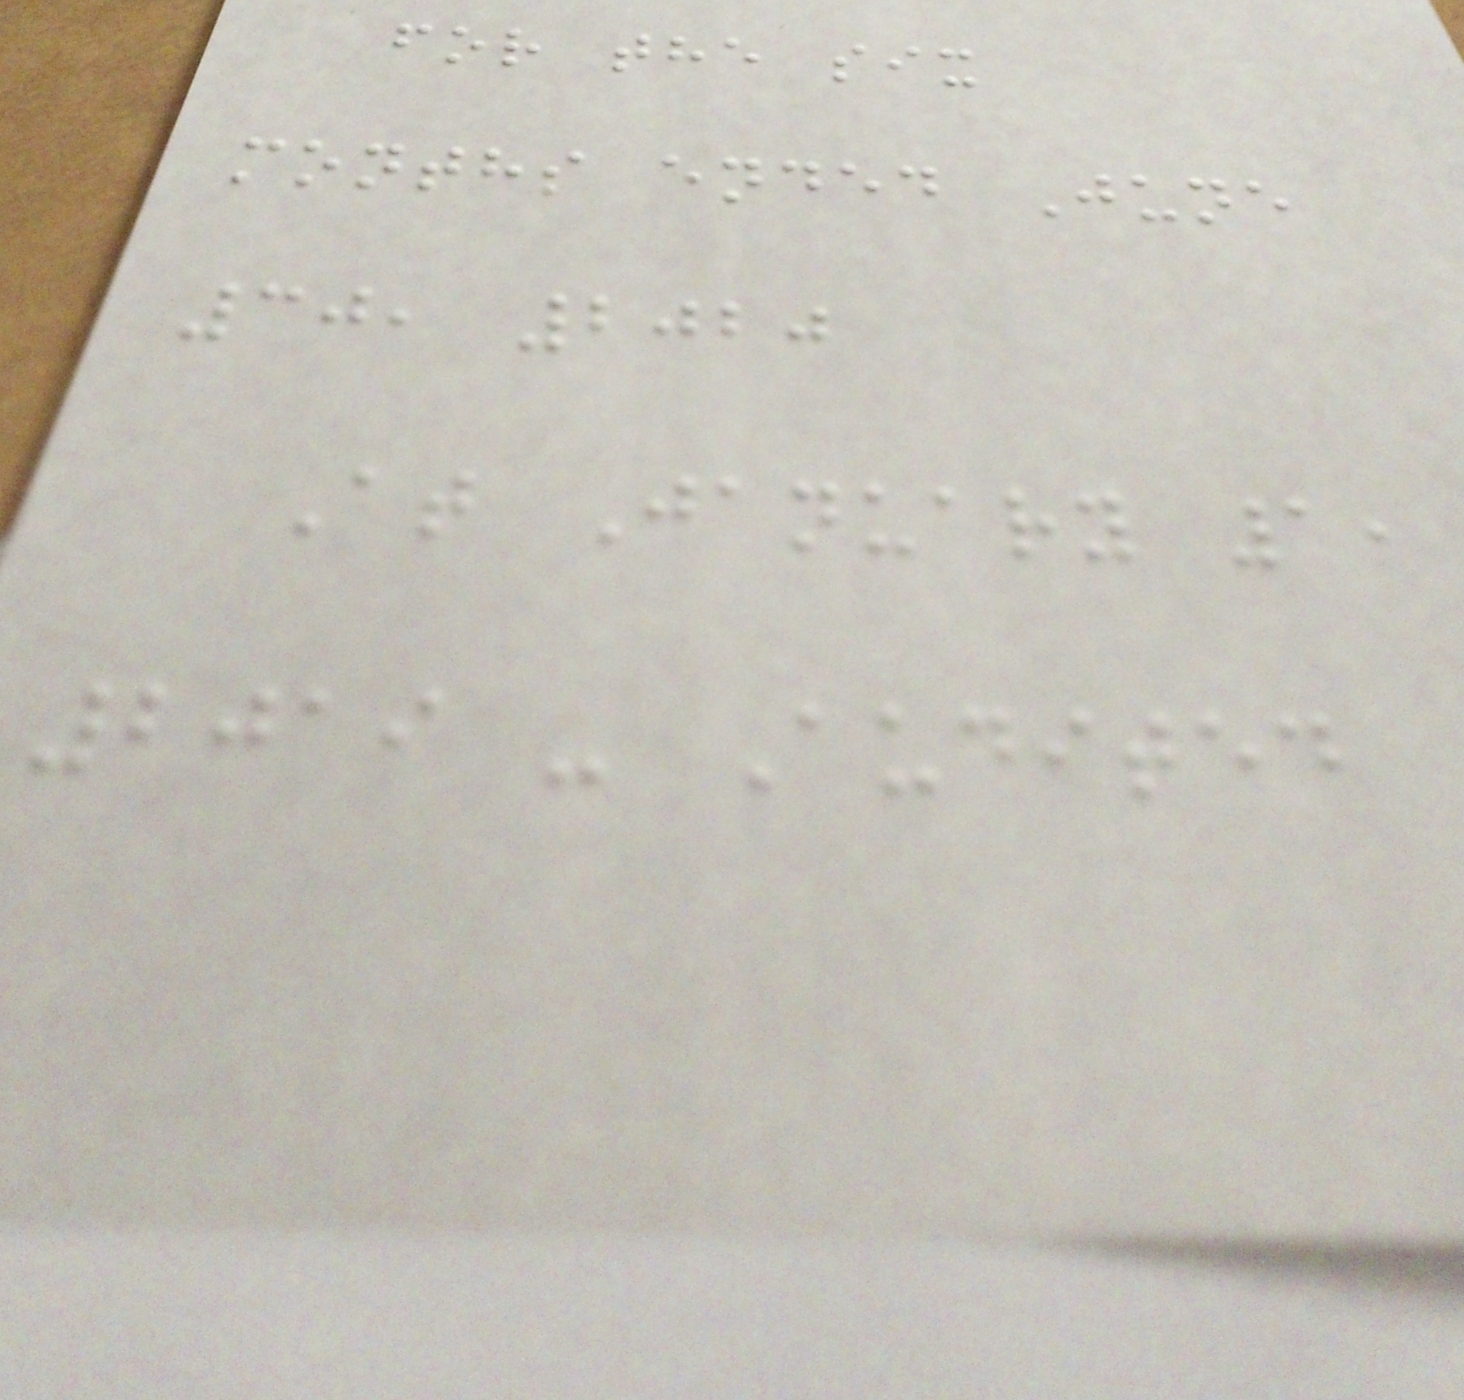for the six
months ended June
30, 2020
At January 1,
2019 - Audited
